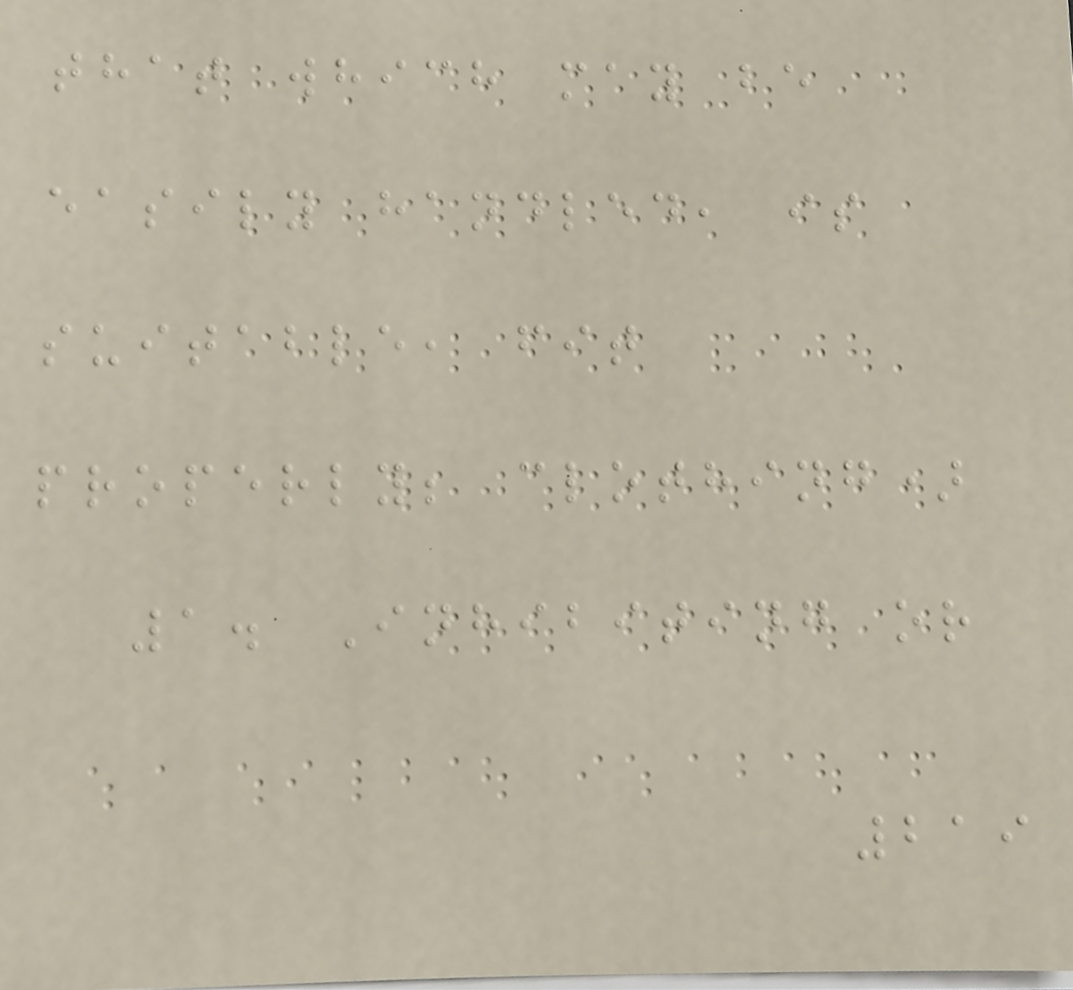that which may be
easily handled, is
suitable, fit
properly; clothing)
1. Inhibiting or
219
